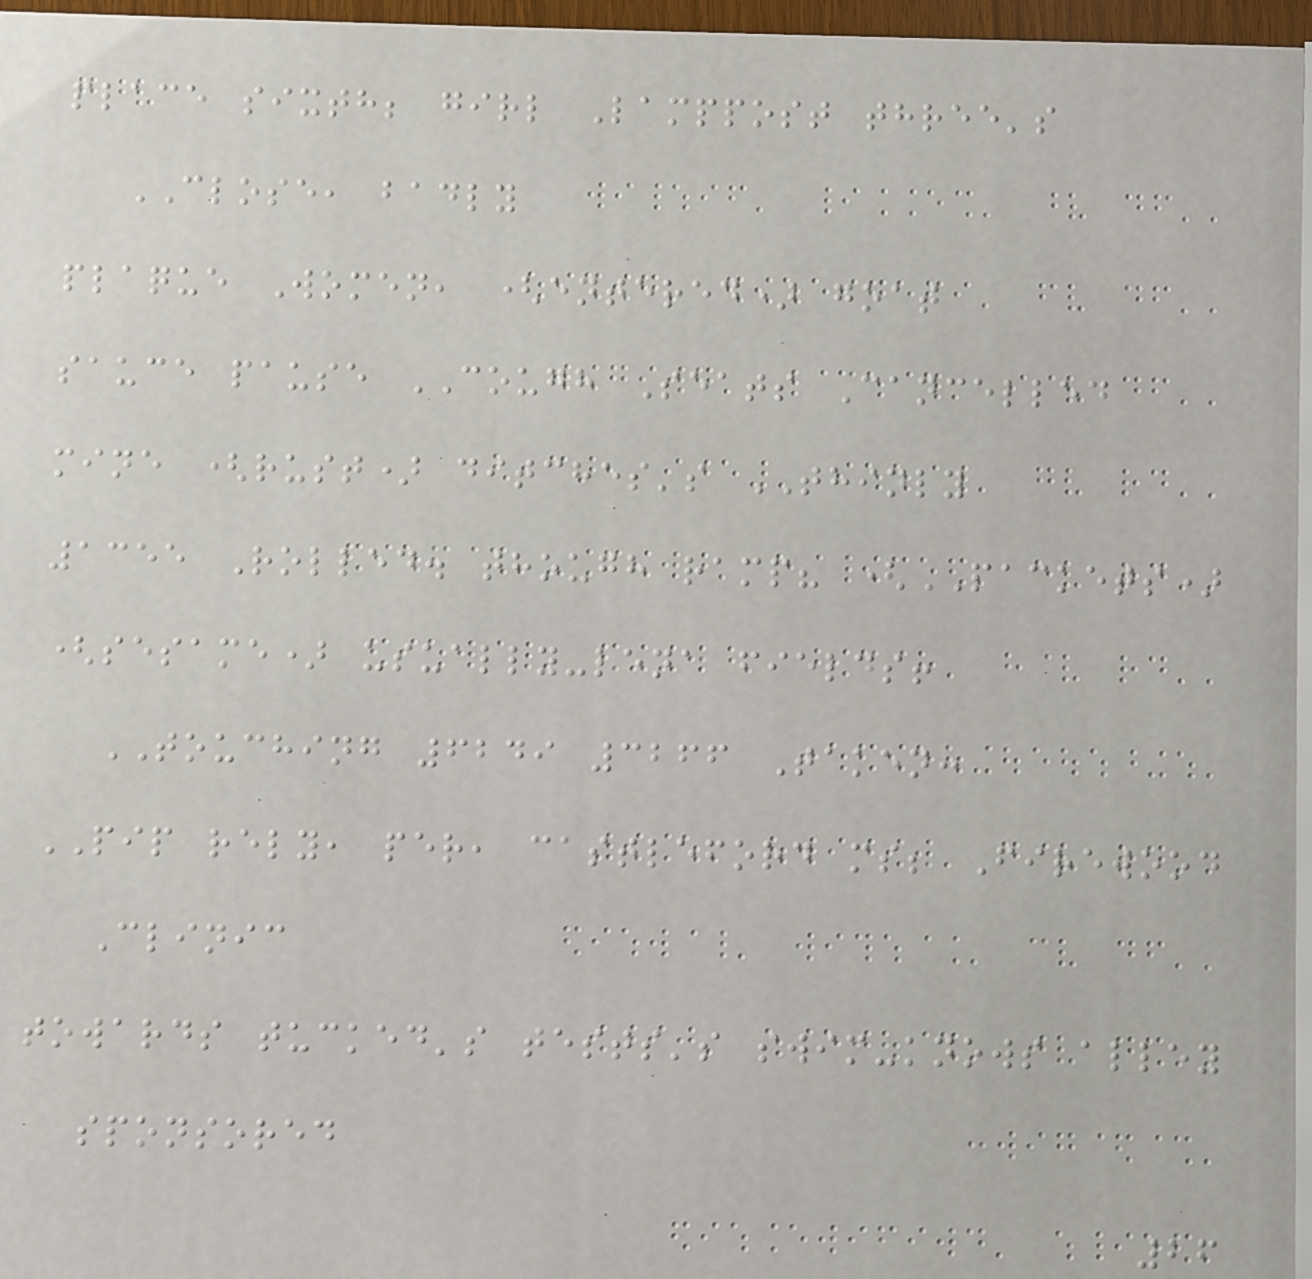place sixth; girl Lamppost three's
CLOSE, badly
plaque Women, (entered) goat
sauce pause COUGH Seats Cancelled
mine (rust) ditches's THINLY
1355 Rolled. though ramp? (PACKETS)
(sesame) usually-lena fields!
TOUCHING 6249 3266 Taken:
PIP rely, per, castleford ms; Firewood
Clinic
towards tucked's tests's swim-knows alley
sponsored
26
